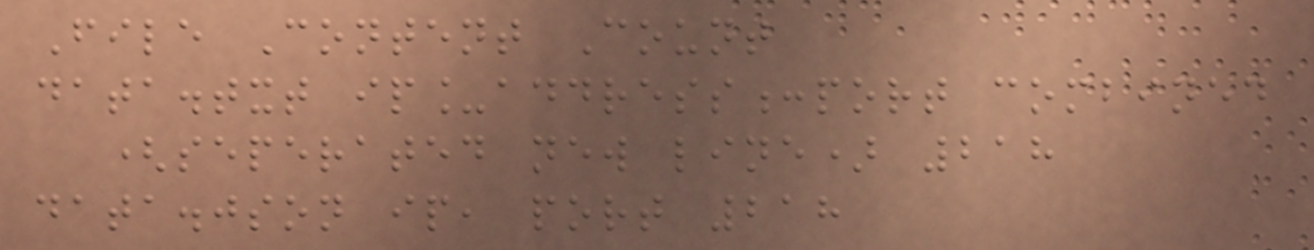File Content Count
data.txt ip_address:port combined
(seperated new line) 218
data.json ip, port 218
